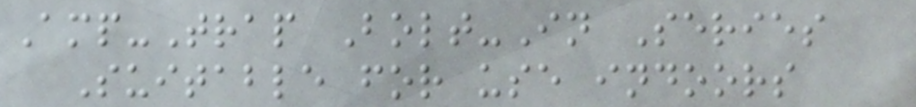Amp-Trap Bolt-In Series
Suitable for use indoors
